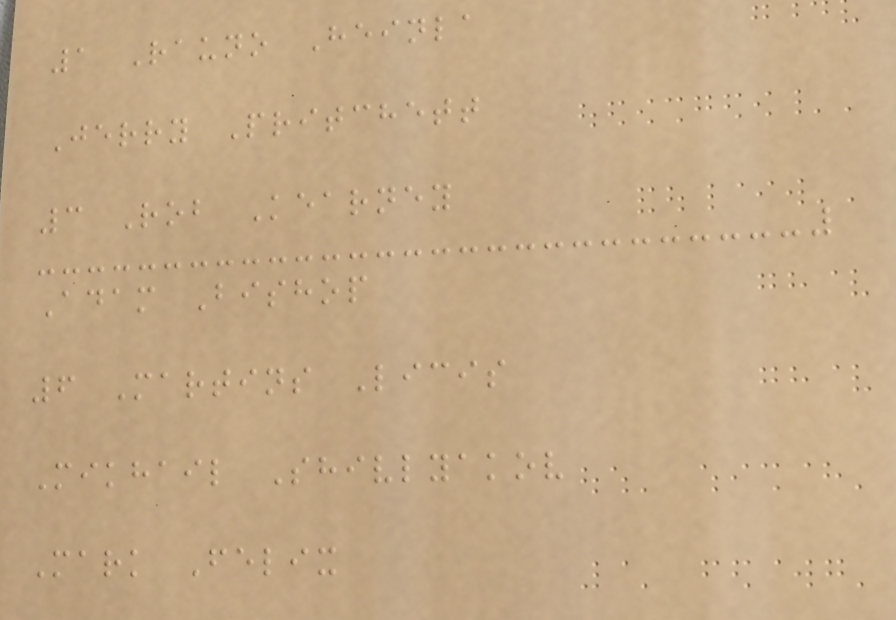1 Rauno Heinla
Jerry Pritchett
3 Rob Kearney
Adam Bishop
6 Martins Licis
Mikhail Shivlyakov
Mark Felix
